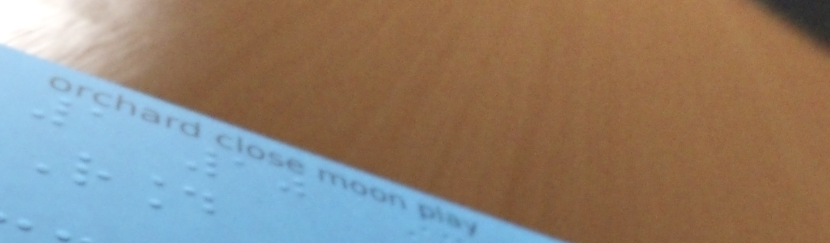1 10
Round
